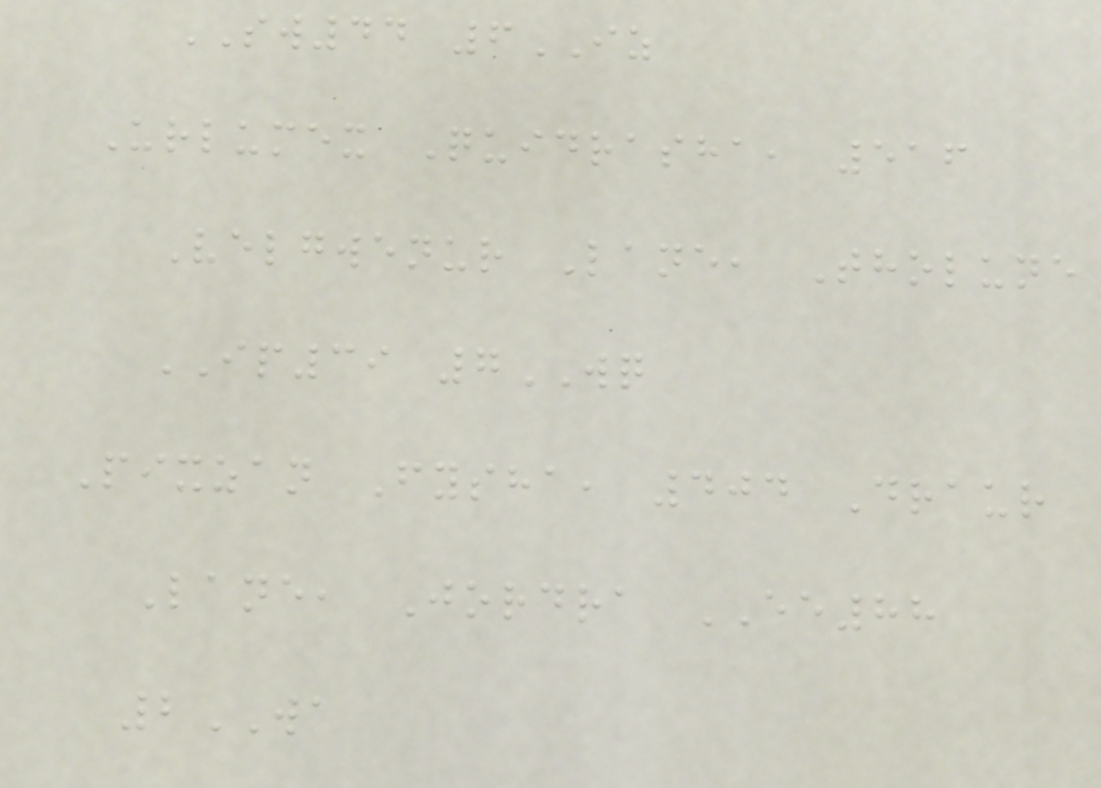SW44 6IZ
Urlumex Quidrasha, 516
Velgwenur Lane, Tholune
IP39 7WQ
Pixzan Fysha, 404 Draur
Lane, Jordra EE88
2WA
